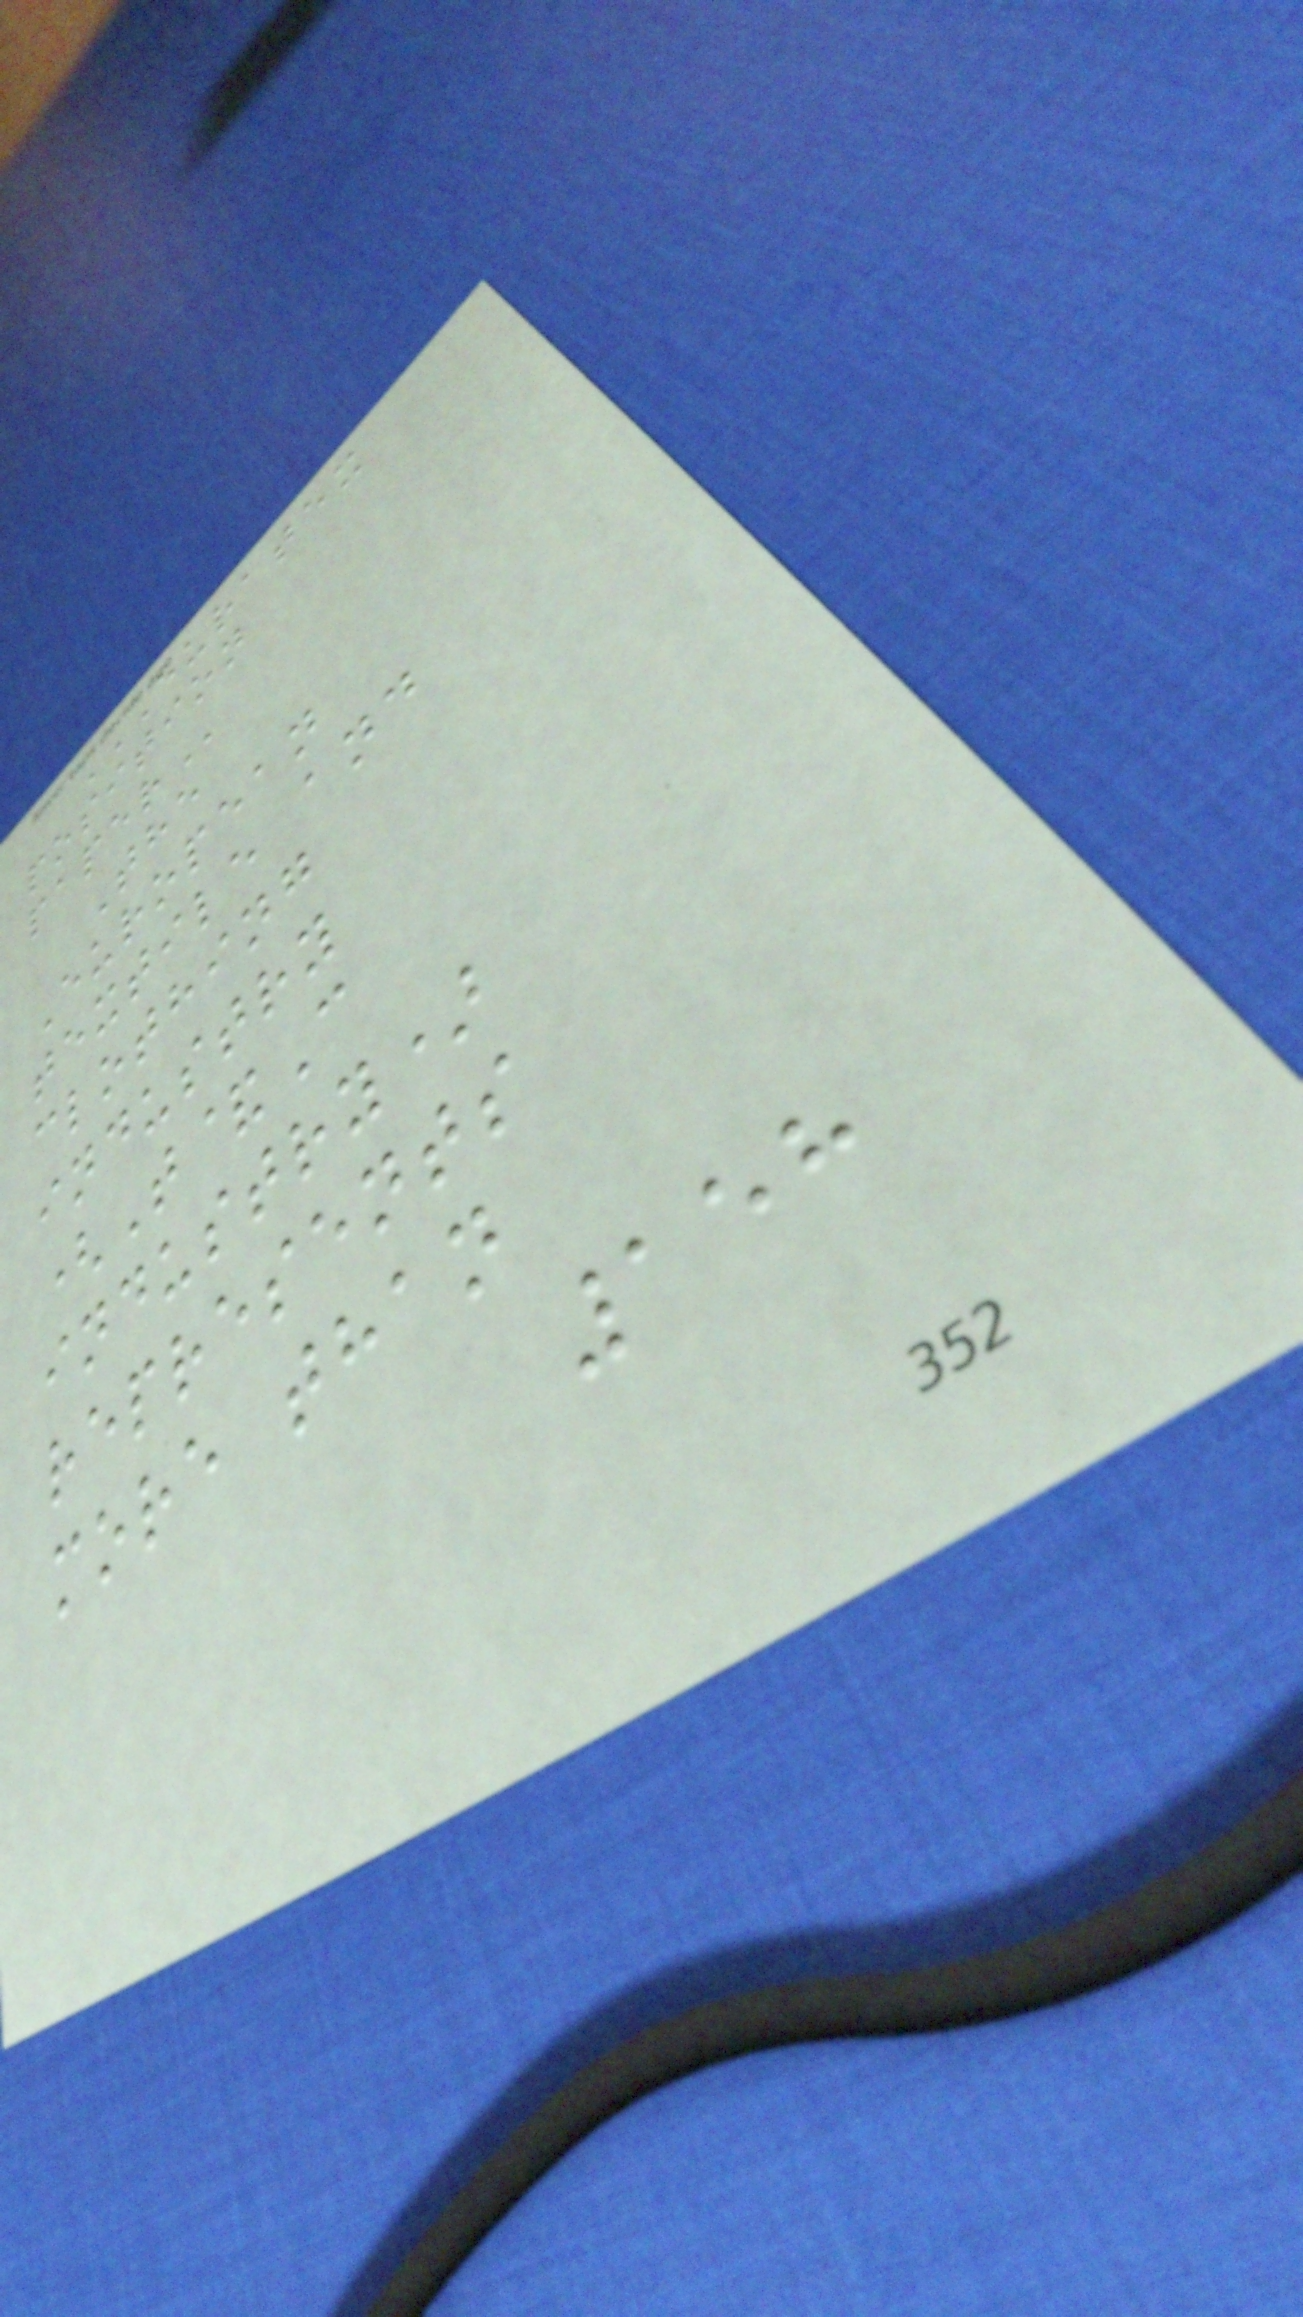EURATEX
POSITION
PAPER
The
European
textile and
clothing
industry
(T&C
industry)
represents
more than
158
